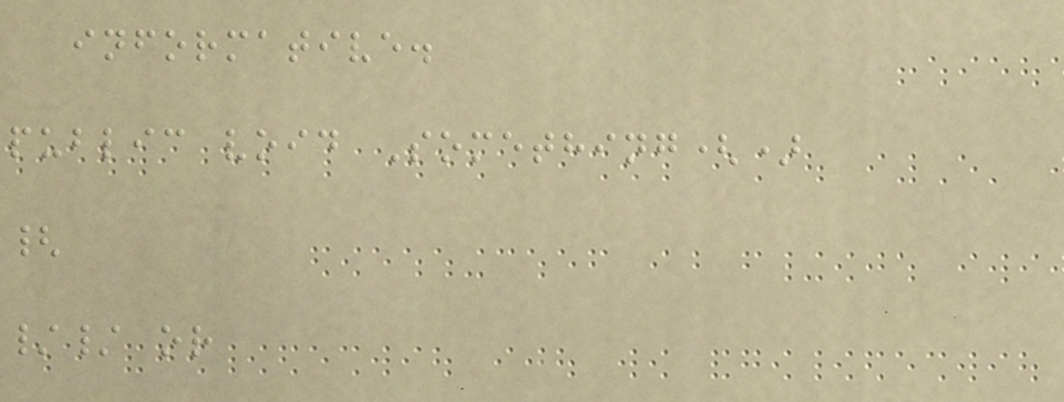informative.
public void Something()
{
// or
